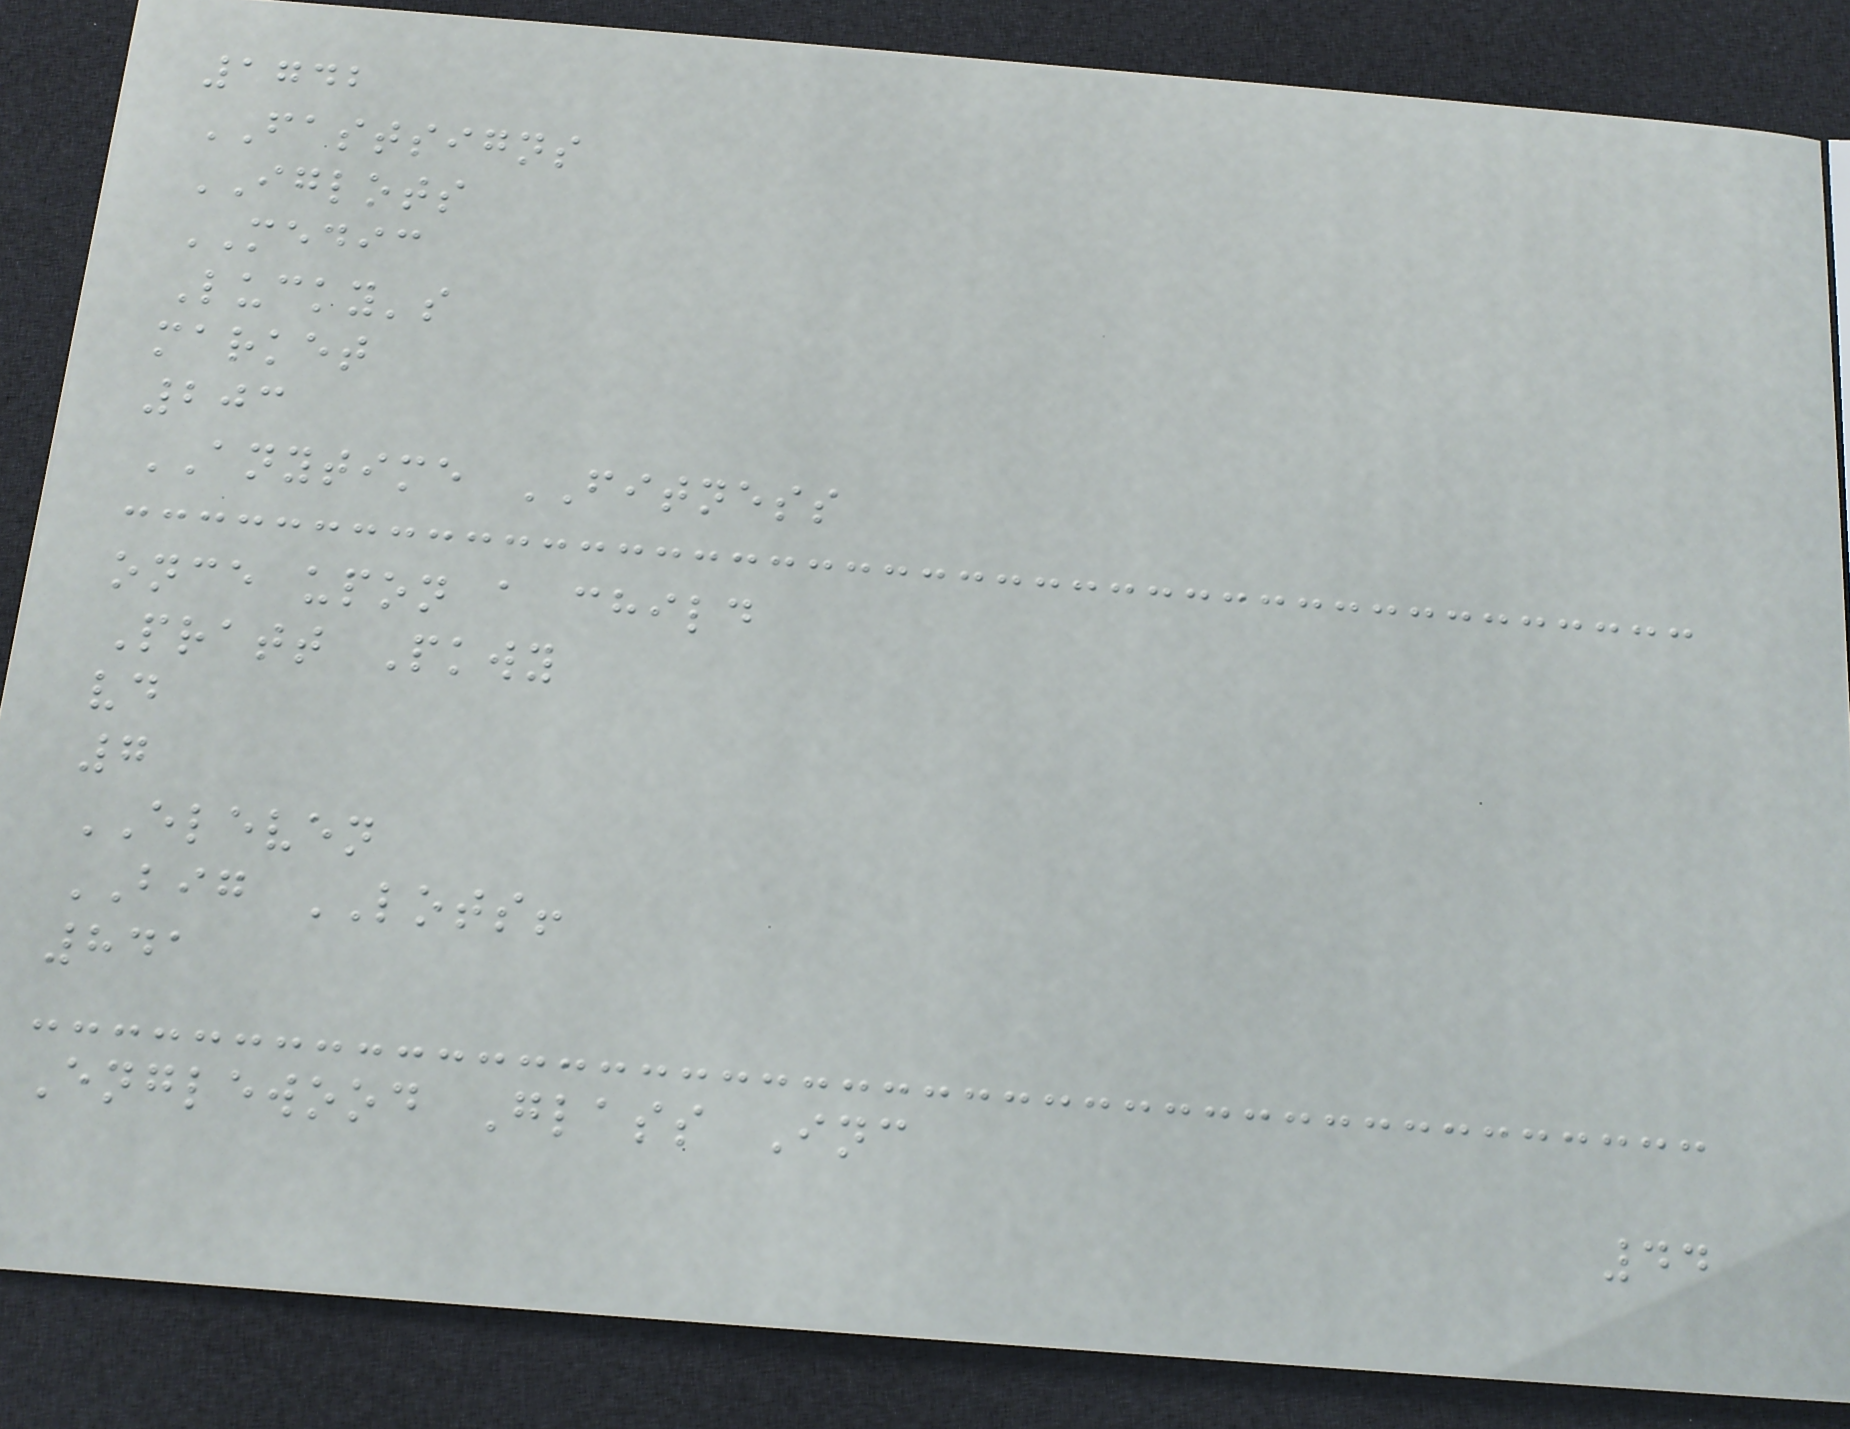1742
FASTSIGNS
IGLOTS
MEDIC
Lucky's
market
203
ANYTIME FITNESS
once upon a child
Pratt Pkwy
vd
7
ELEVEN
BIG LOTS!
841
Englewood Glass Inc
44
